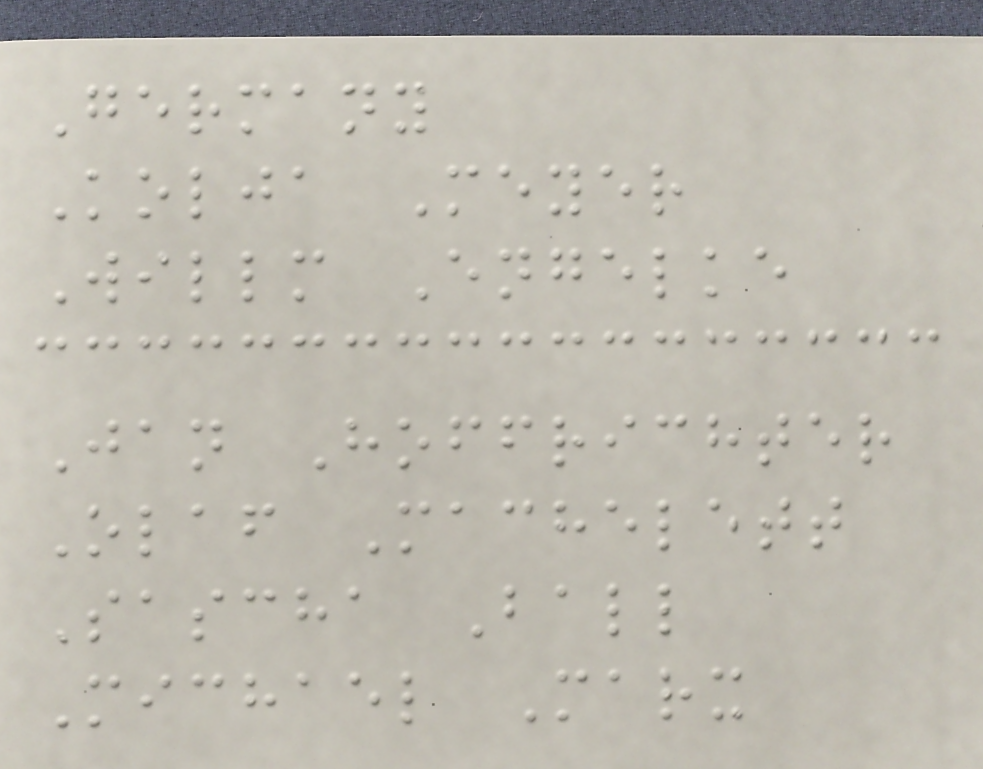Germany
Kolja Meyer
Willm Engelke
Jan Hoffrichter
Olaf Machelett
Sascha Ball
Michael Marx
